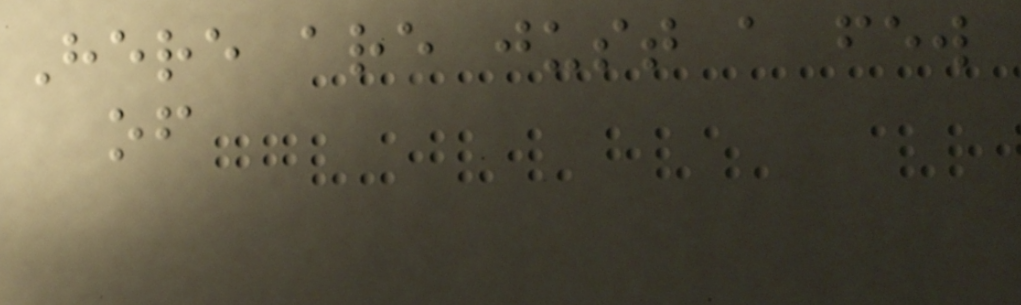Here are just a few
of
